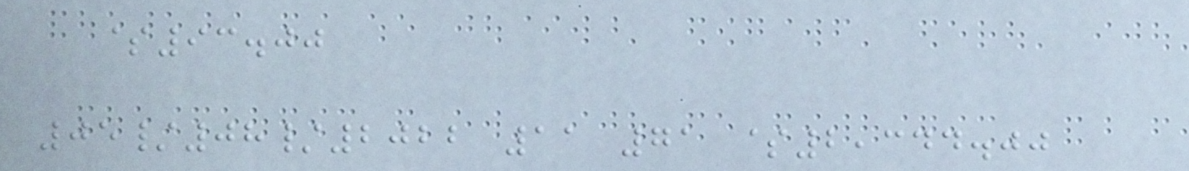$93.00
05/08/2022 11 71 $2,344.00
